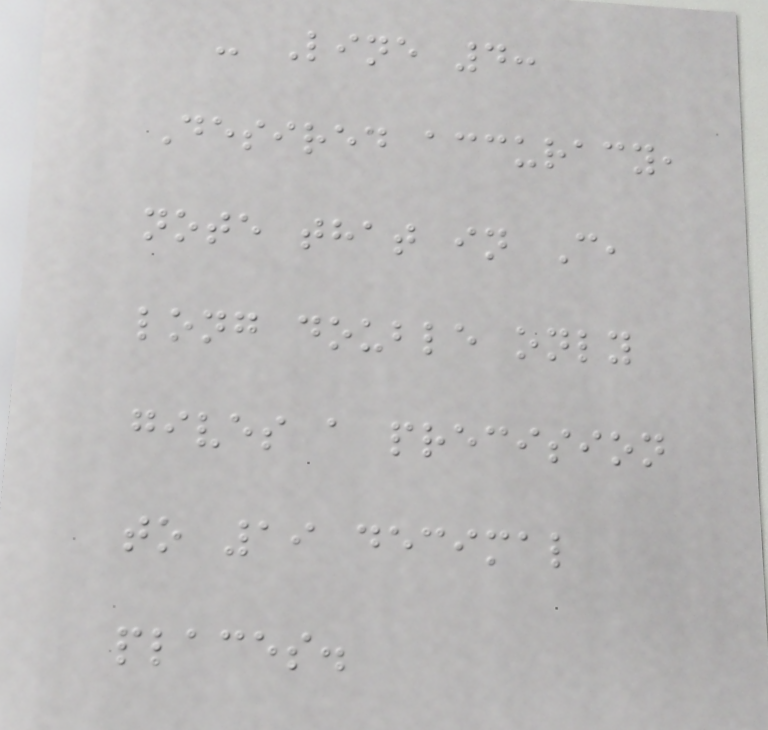- Line 4:
Desired accuracy,
note that in C,
long double only
gives a precision
to 19 decimal
places.
